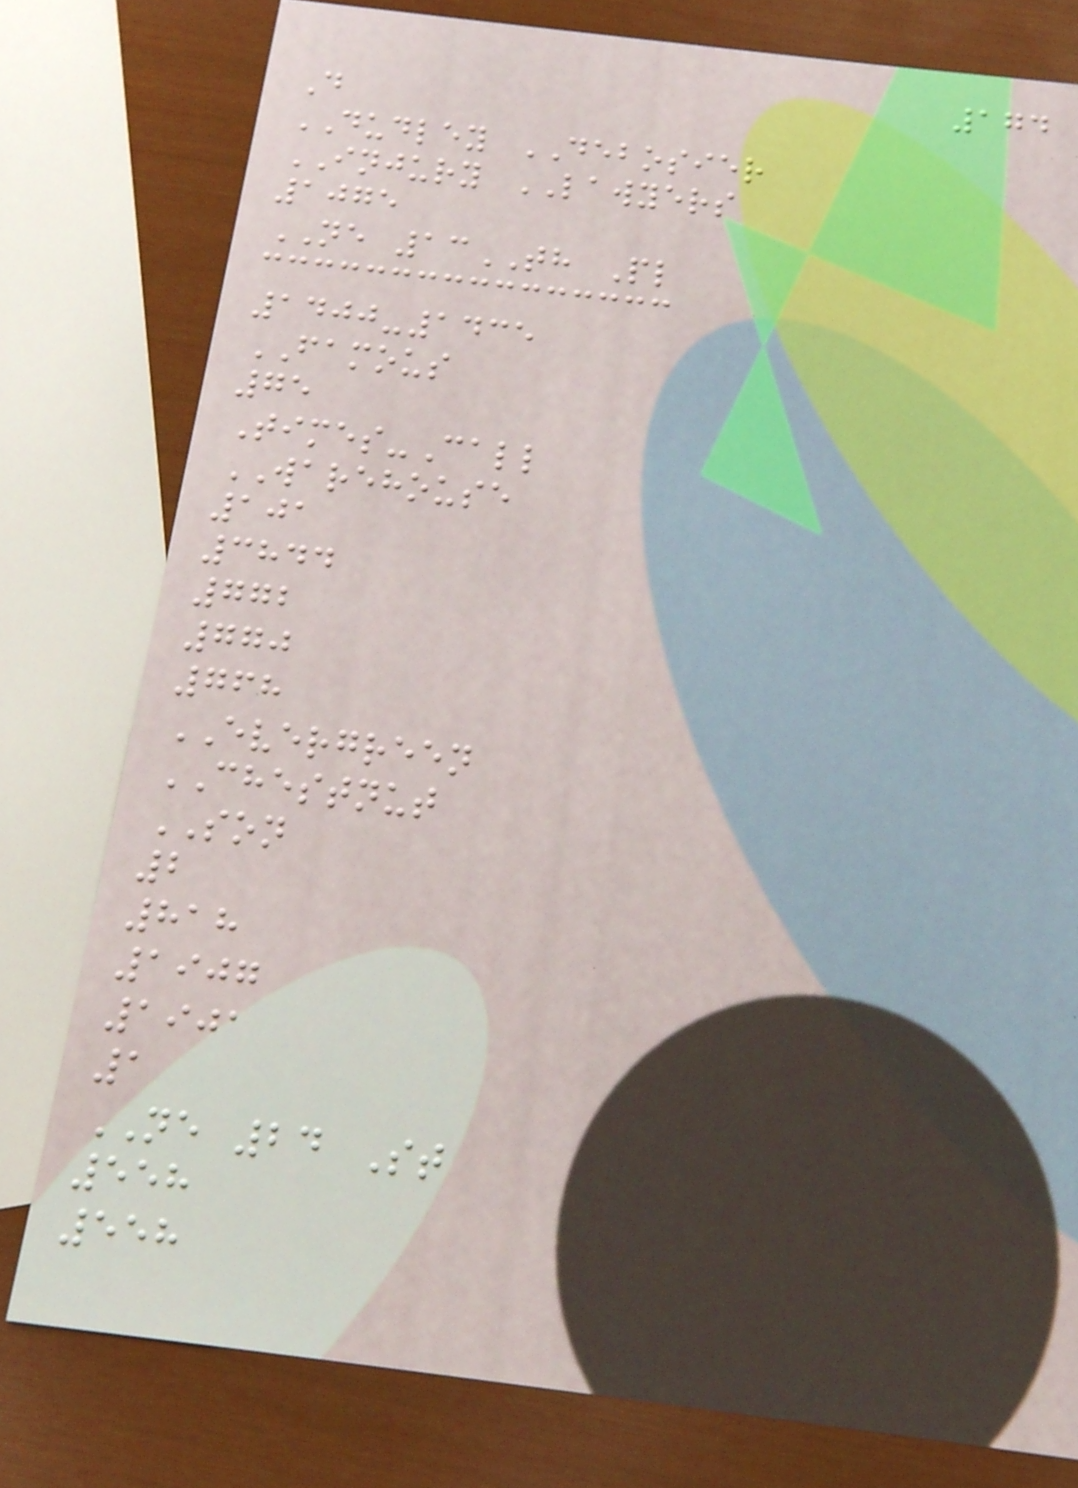174
D
DUDLEY DEBOSIER
INJURY LAWYERS
1075
NE 13TH Pl
1400-1435
FAMOUS
75
Times-Call
WAREHOUSE
101
3844
772
770
768
EVERGREEN
CHESTNUT
SON
2
818
1907
1901
1
NE 24 St
558
558
